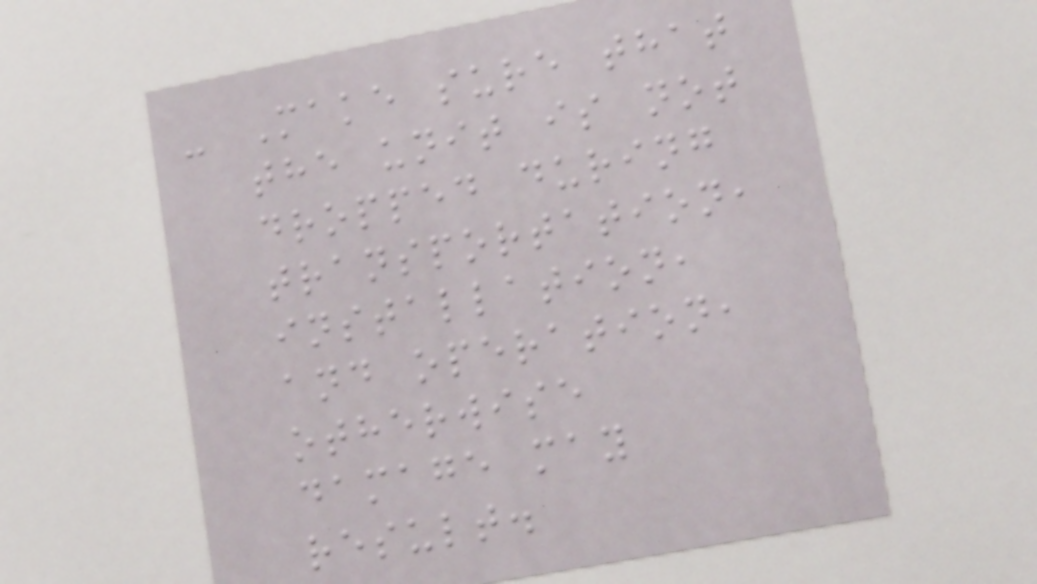- Make sure that
the unit is not
dropped during
transportation,
installation,
and operation,
otherwise
damage may
result.
